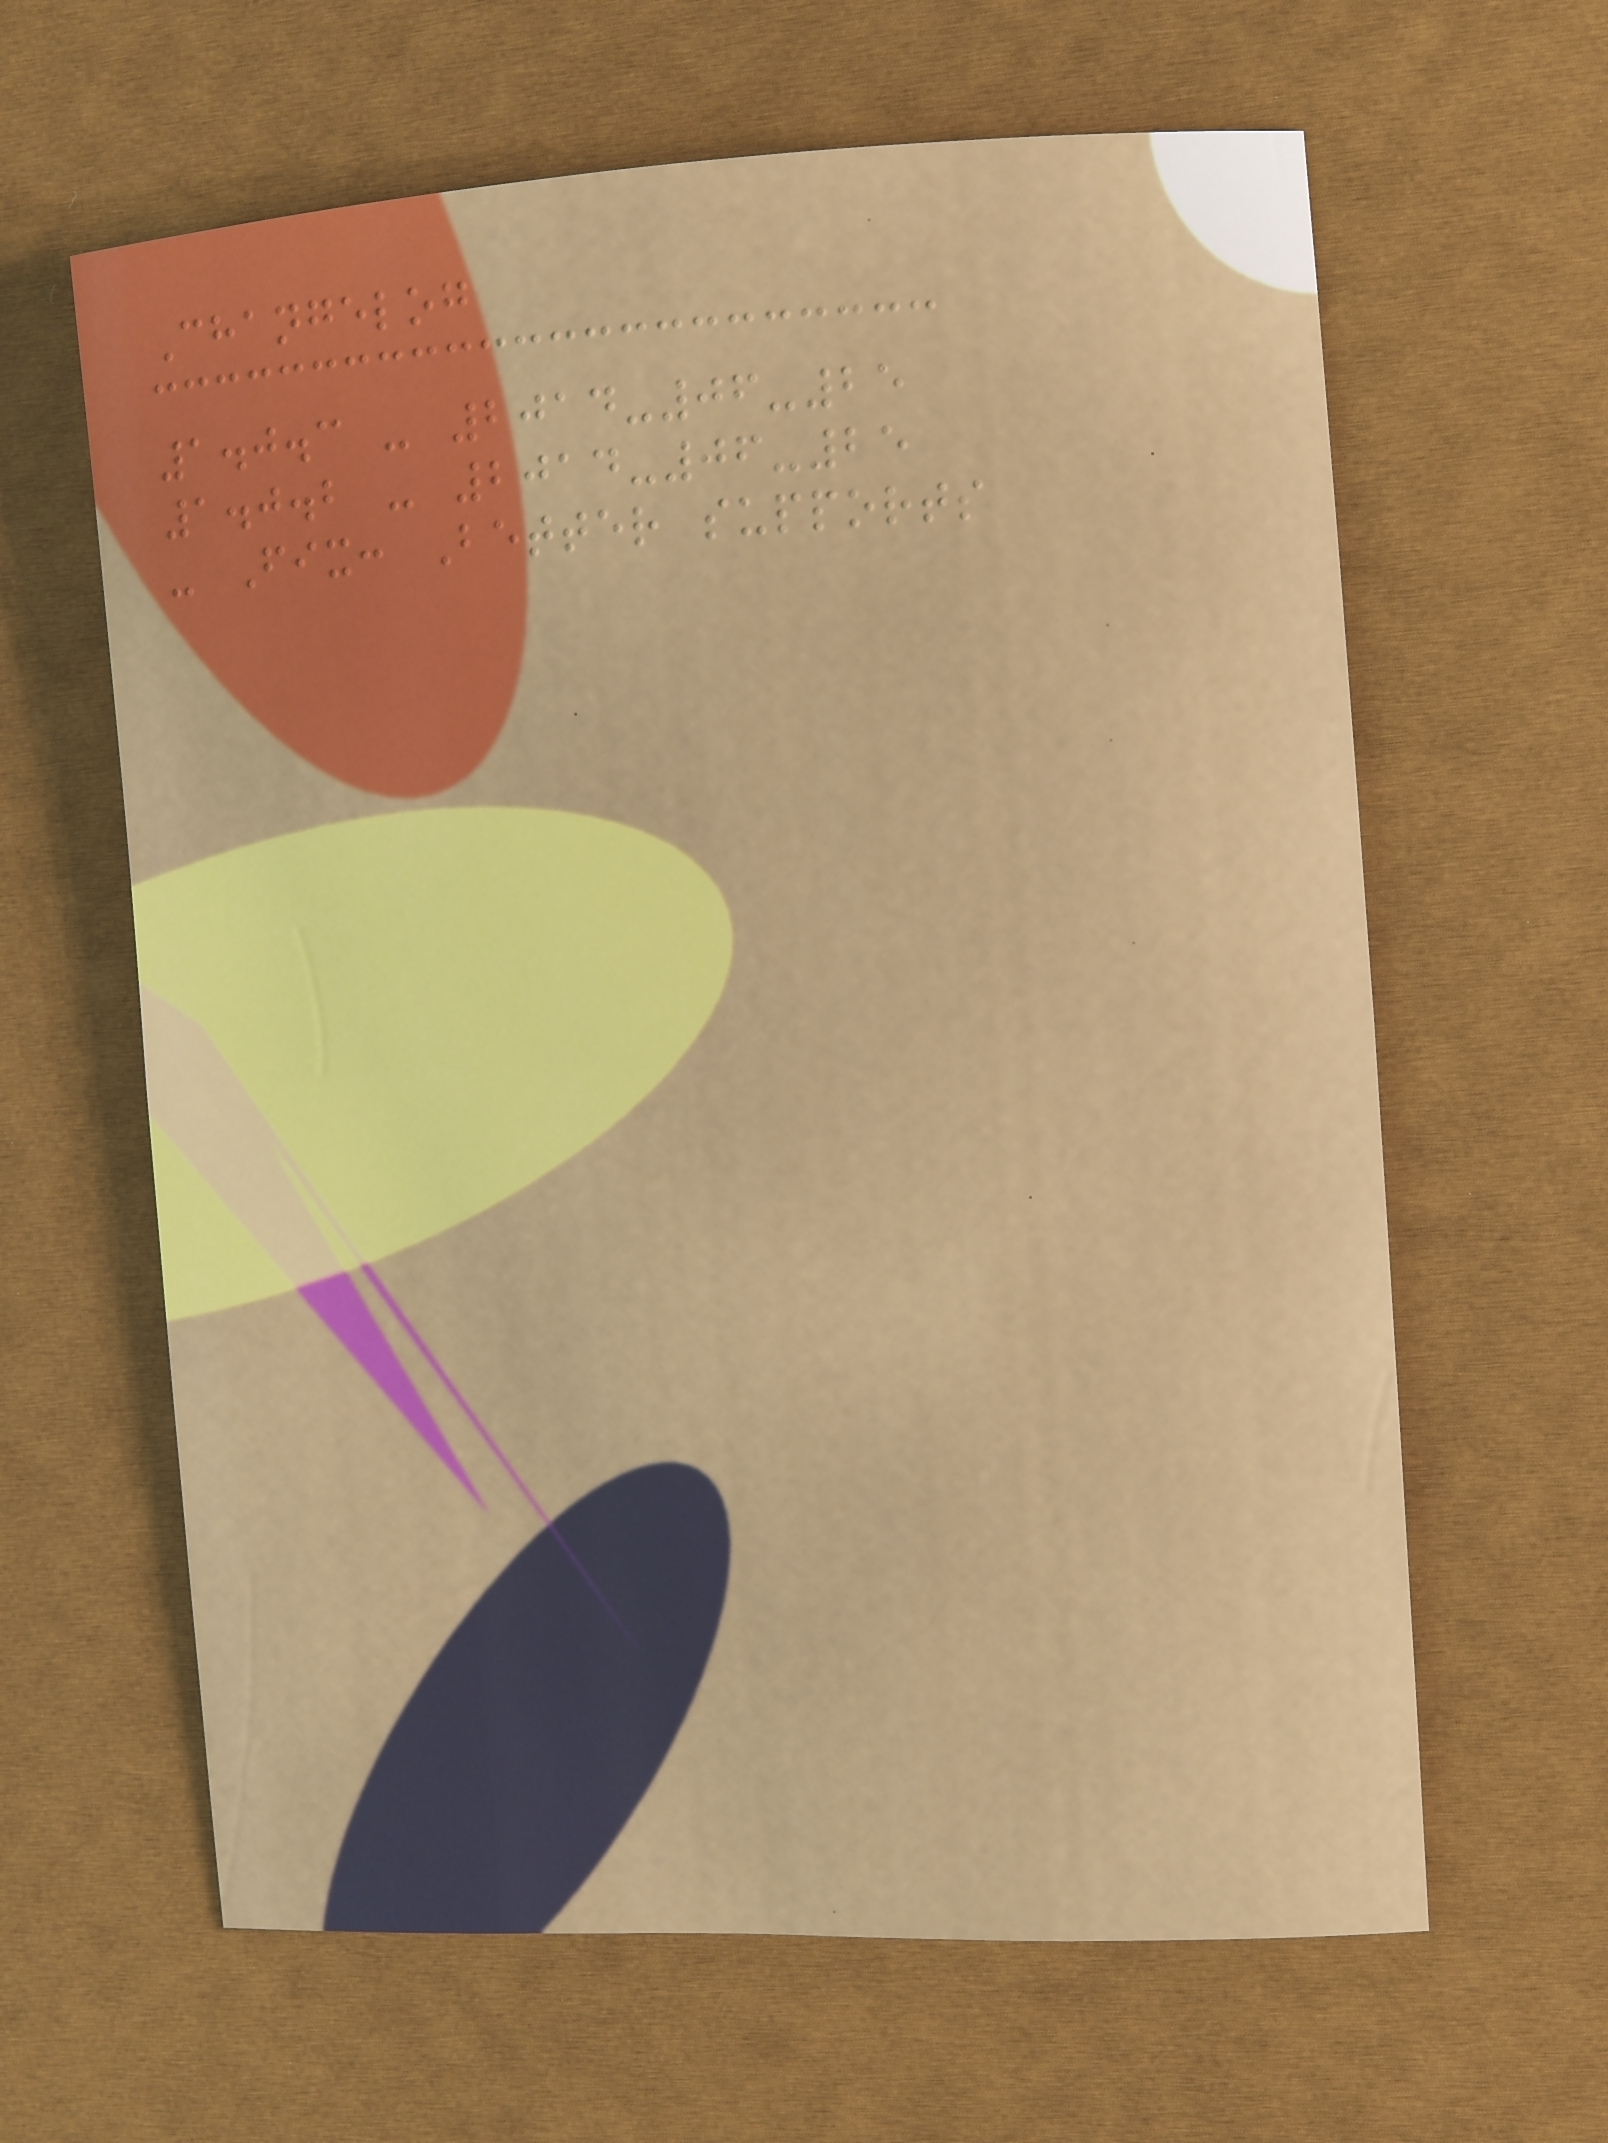Changelog
1.0.3 - 2014-06-25
1.0.2 - 2014-06-25
- Fix: Better supports
